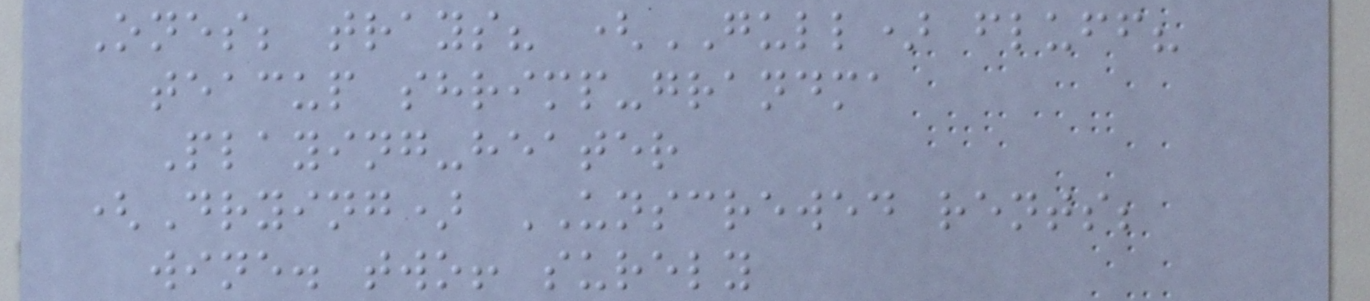Ones; trays? (GULL) fluff?
teacup shrimp-grandma
Playing-heater
(Drying) UNSCREWED rents;
wine. two! surely
